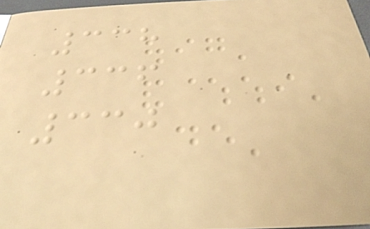338
336
330
